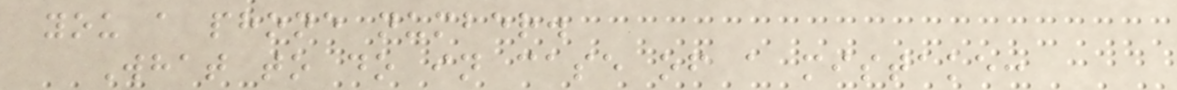you a phone number.
What to do in case of a mistake:
